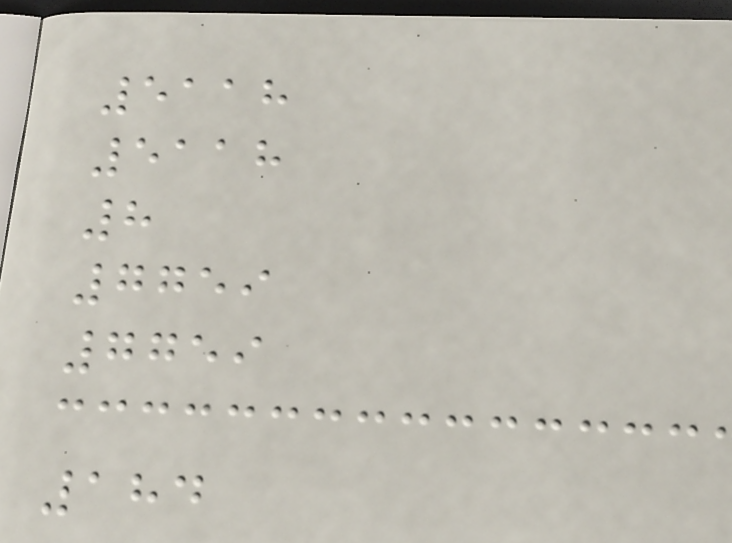5118
5118
8
7759
7759
184
